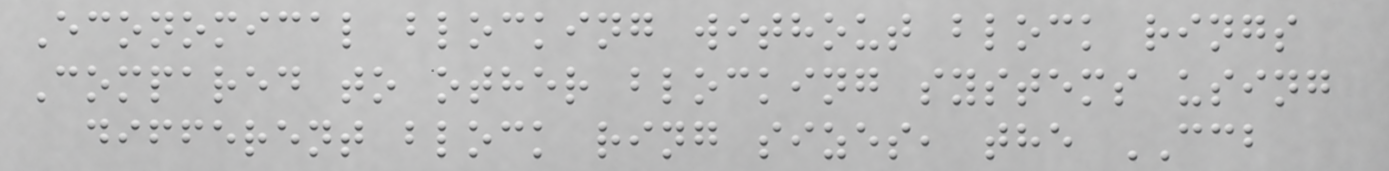Economical blocking without block rings
Compared to other blocking systems using
different block ring sizes, the CCB
